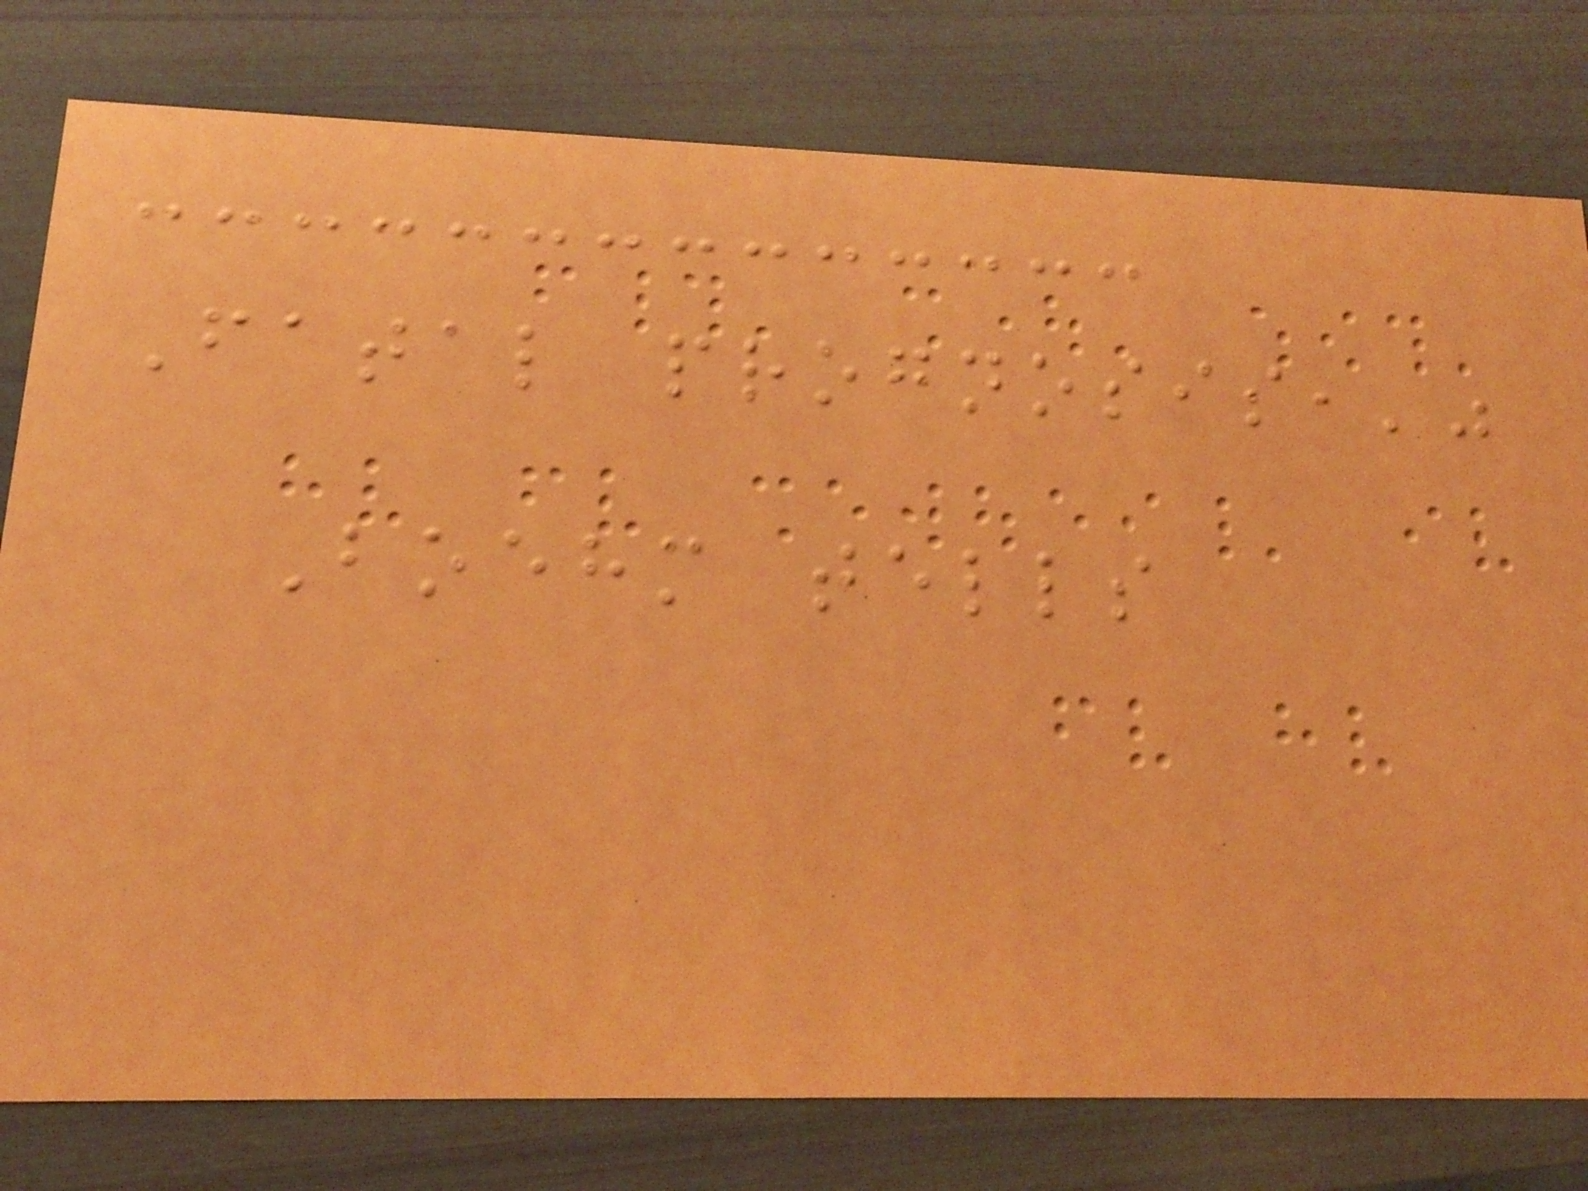Fatal prognosis,'"
Boehm tells
